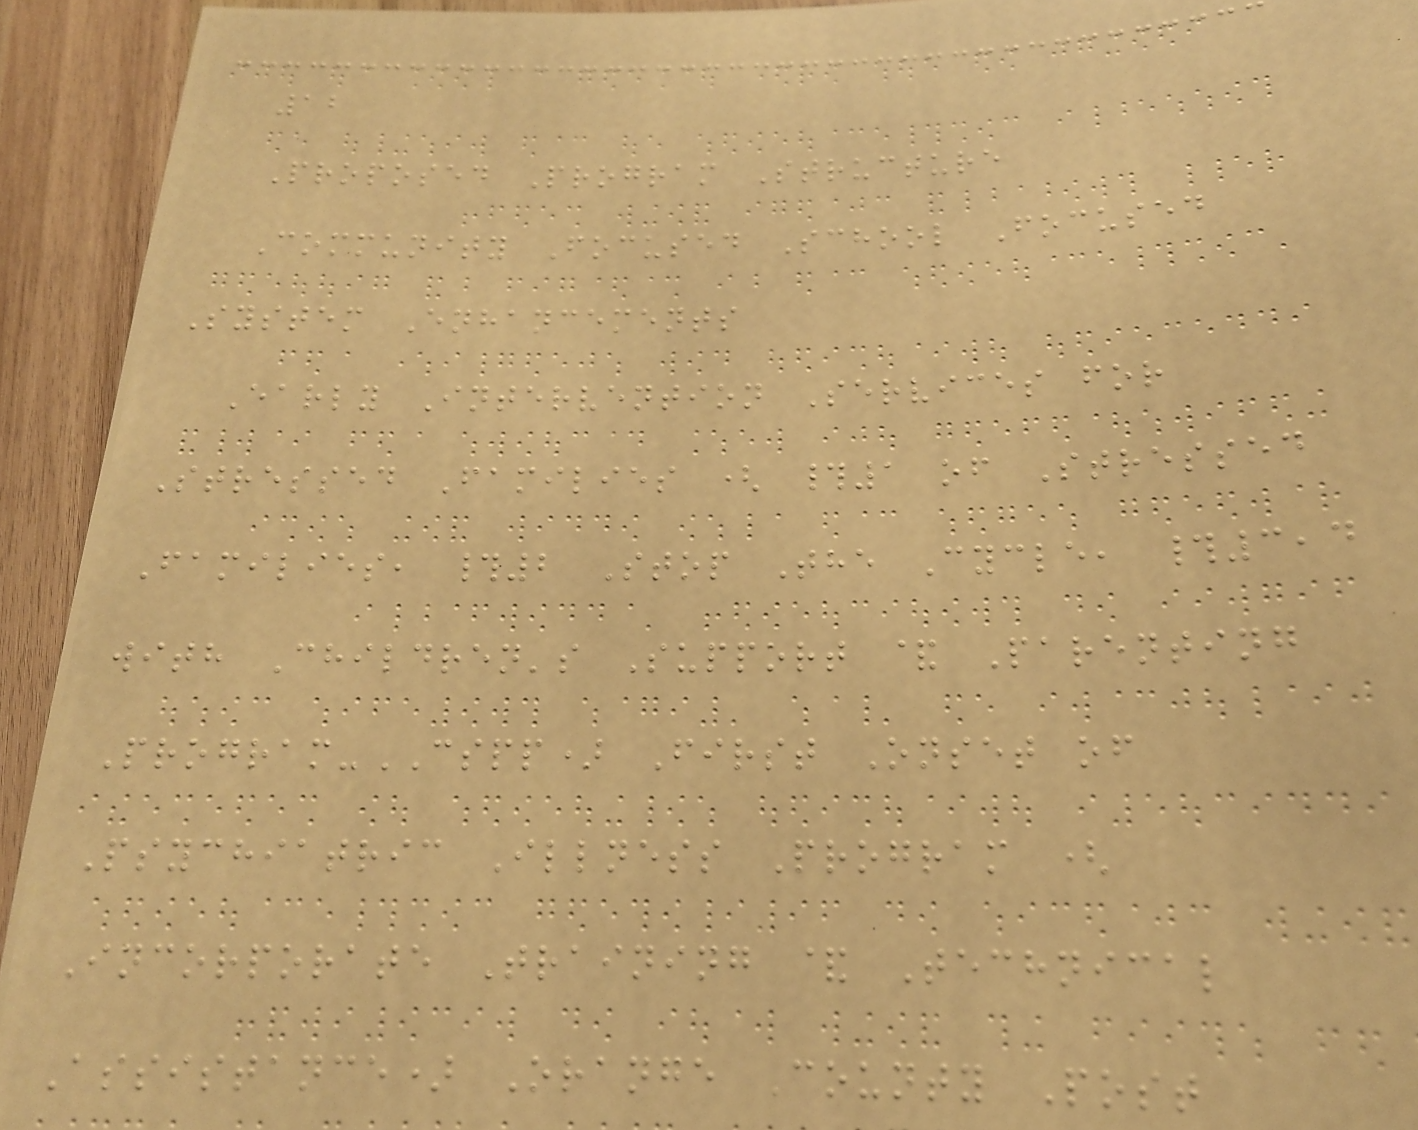12
Proposed Program Structure
Community Focused School Focused
System Enhancements
Early Intervention Services for
Stressed Families ( #1 of Stressed
Families, #2 Stop The Cycle, #3,4
with Children's Support & Parenting
Program-CSPP) First Onset of
Psychiatric Illness Program (
Incorporate Training & Technical
Assistance) Orange County Post
